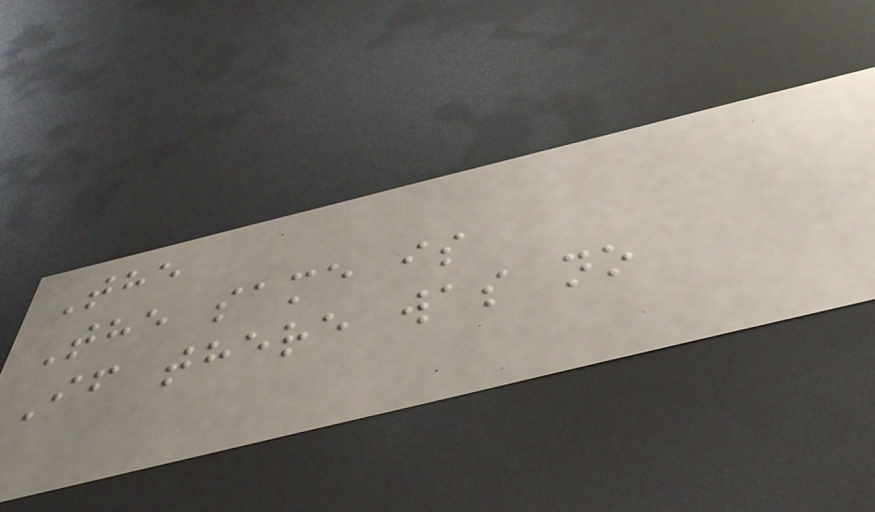The
The same is
If there was no
